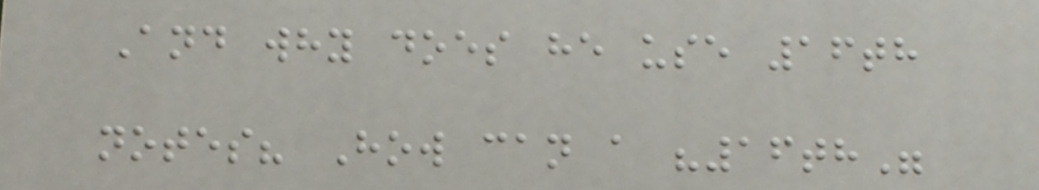And why does he use 16th
notes? How can a "16th"
